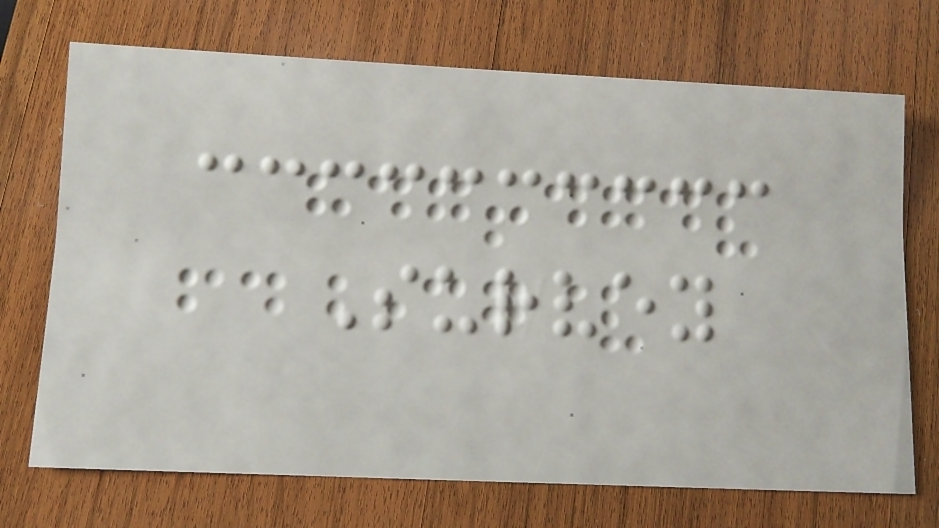Survey
